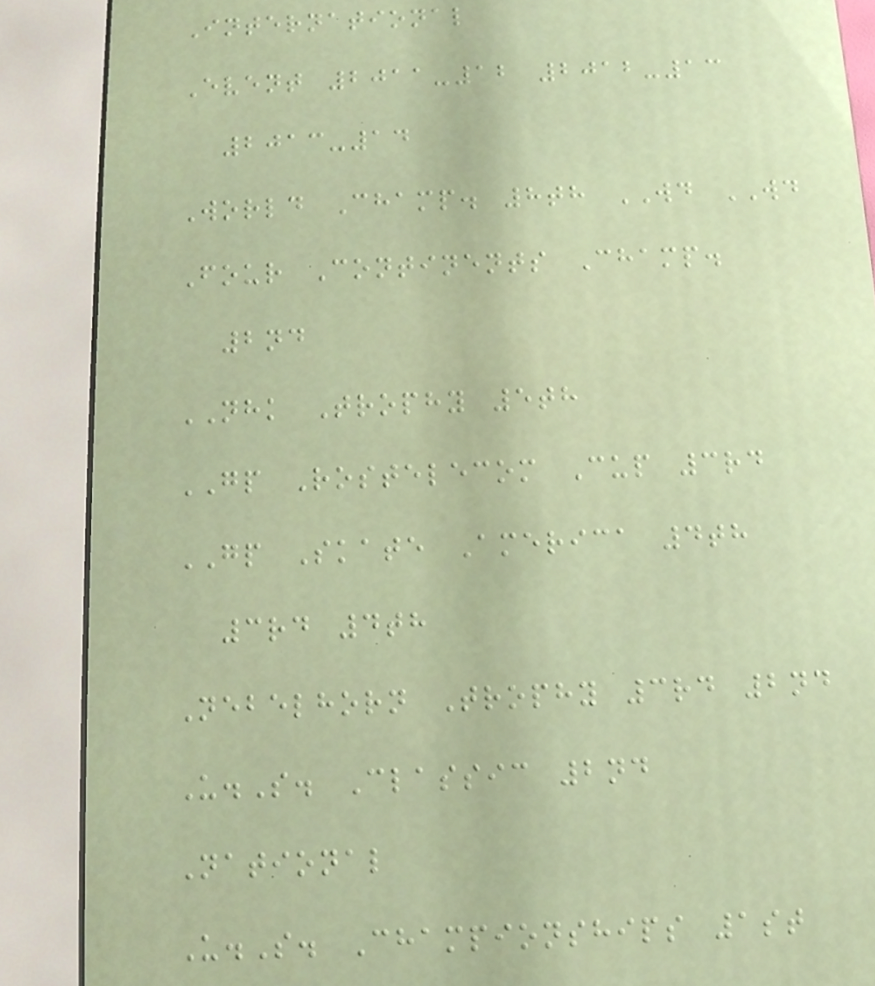International
Event 2011-12 2012-13
2013-14
World Champ. 8th WD WD
Four Continents Champ.
2nd
NHK Trophy 5th
GP Rostelecom Cup 3rd
GP Skate America 4th
3rd 4th
Nebelhorn Trophy 3rd 2nd
U.S. Classic 2nd
National
U.S. Championships 1st
